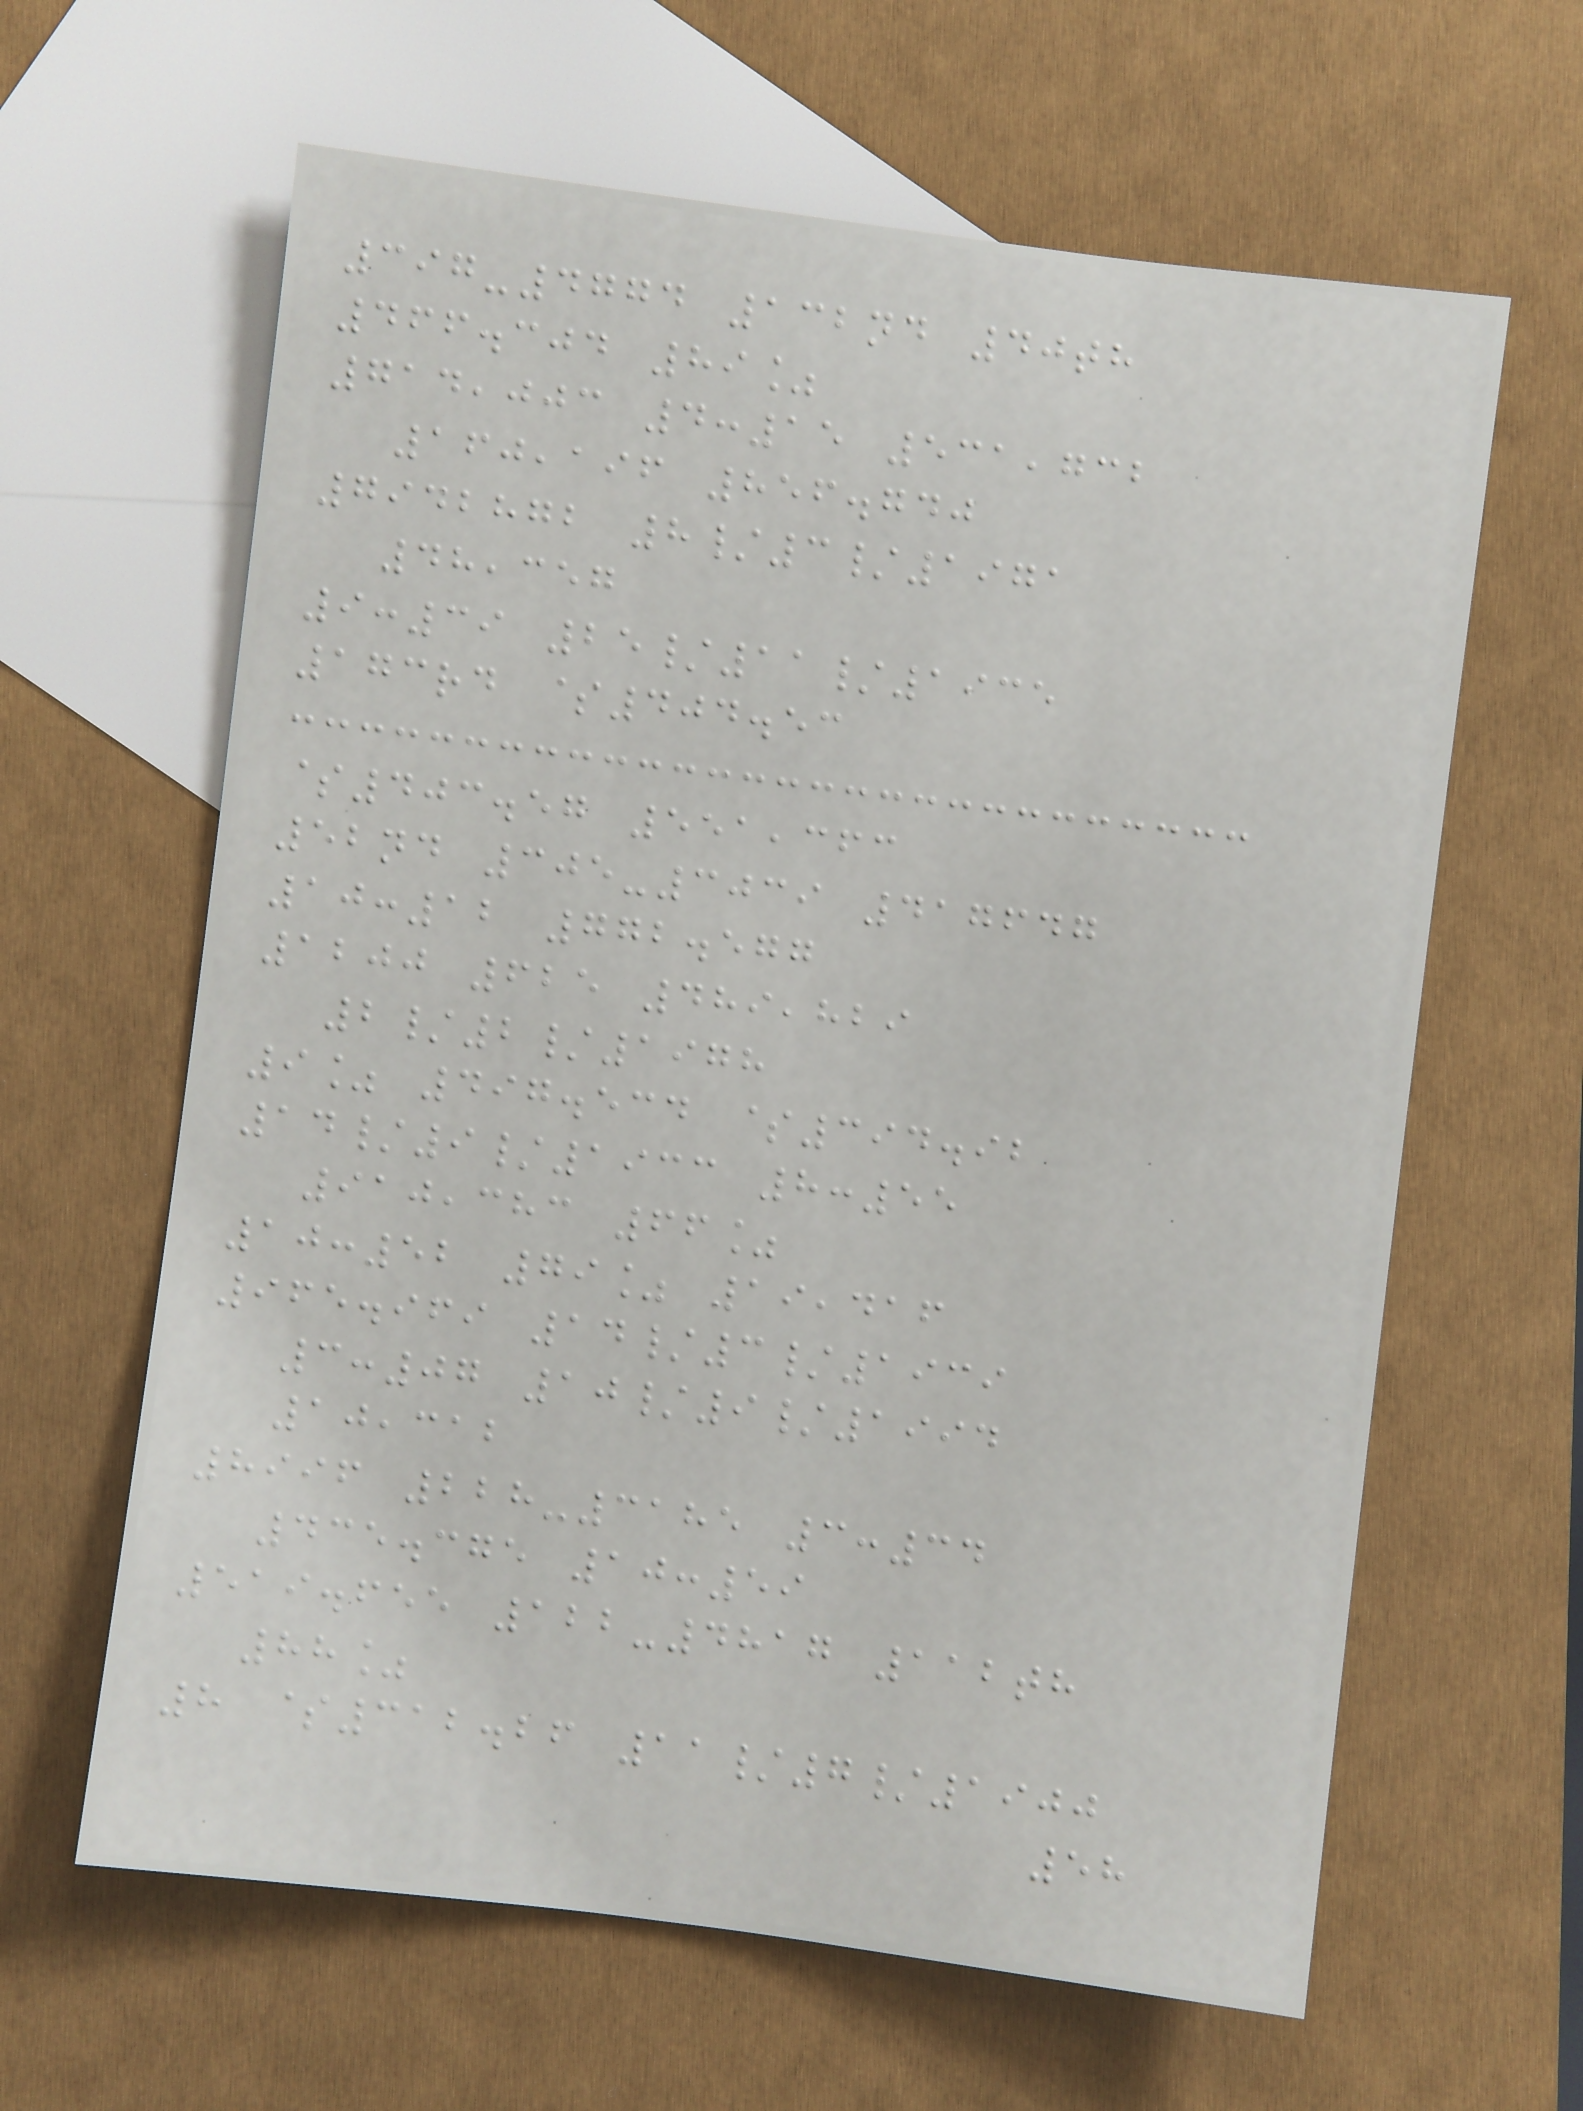397-4774 132nd 40th
466.304 89%
714,003 4:15 531,732
160,196 856.740
7942872 8/3/1971
48,357
9:39 25/11/1935
173rd $404.53
$403.57 551,363
52nd 305-3039 417647
10:12 772.577
1200 625 489,829
2/2/1978
9% 497.534 $394.92
14/9/1933 8:55
910,383 66%
10:52 79% 19,416
965.969 14/3/1939
3:07 10/9/1994
10,312
8996 228-3185 3:34
435.375 10:59
519.655 122-4817 112th
88%
8 $312.26 11/7/1900
58
